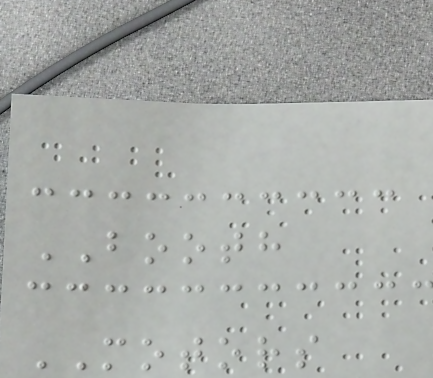BOOTH
MOTORS
